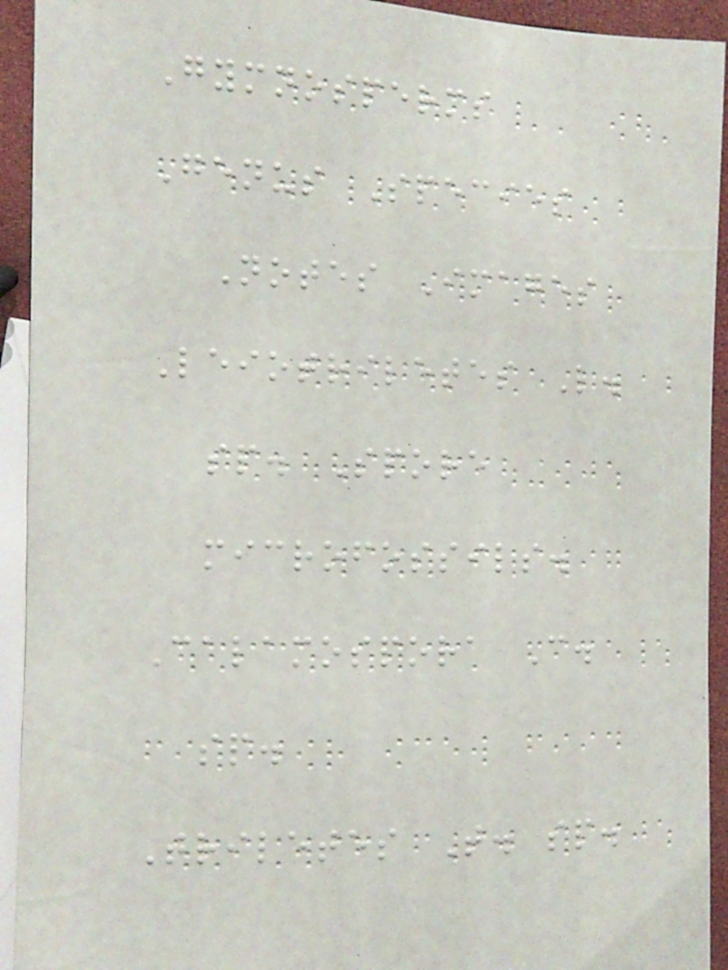Gymnosperms
Genus Species
Notes Images
Leiotriletes L.
sp. Spore
microfossils.
Calamospora C.
sp.
Triletes T. sp.
